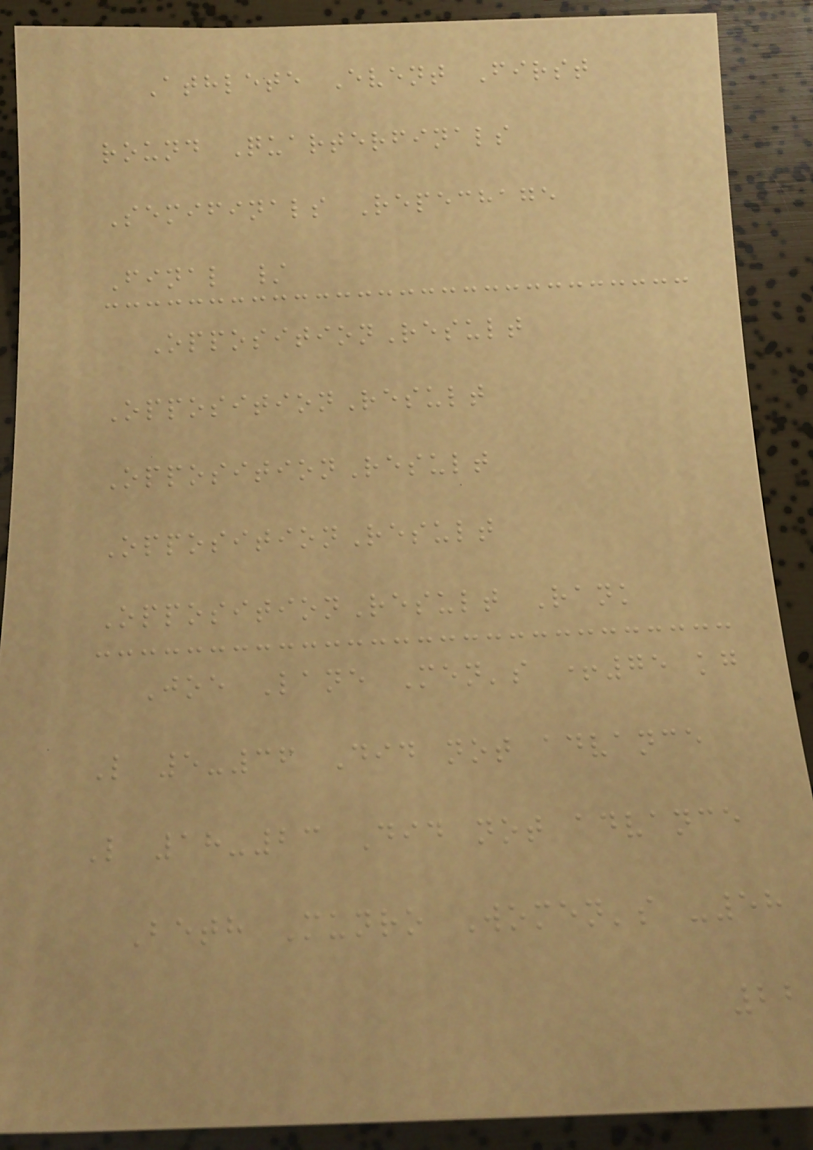Athlete Event First
round Quarterfinals
Semifinals Repechage
Final /
OppositionResult
OppositionResult
OppositionResult
OppositionResult
OppositionResult Rank
Joe Lane Men's +75 kg
L 5-36 Did not advance
L 18-23 Did not advance
Beth Munro Women's -58
22
